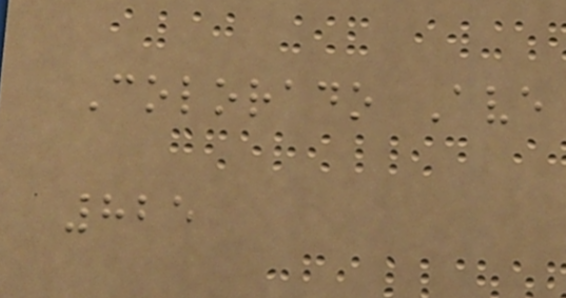Colorado Ave
825
